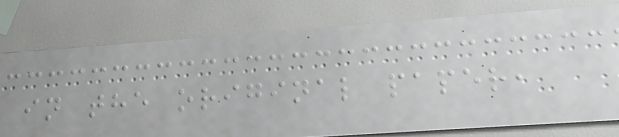in the original paper,
